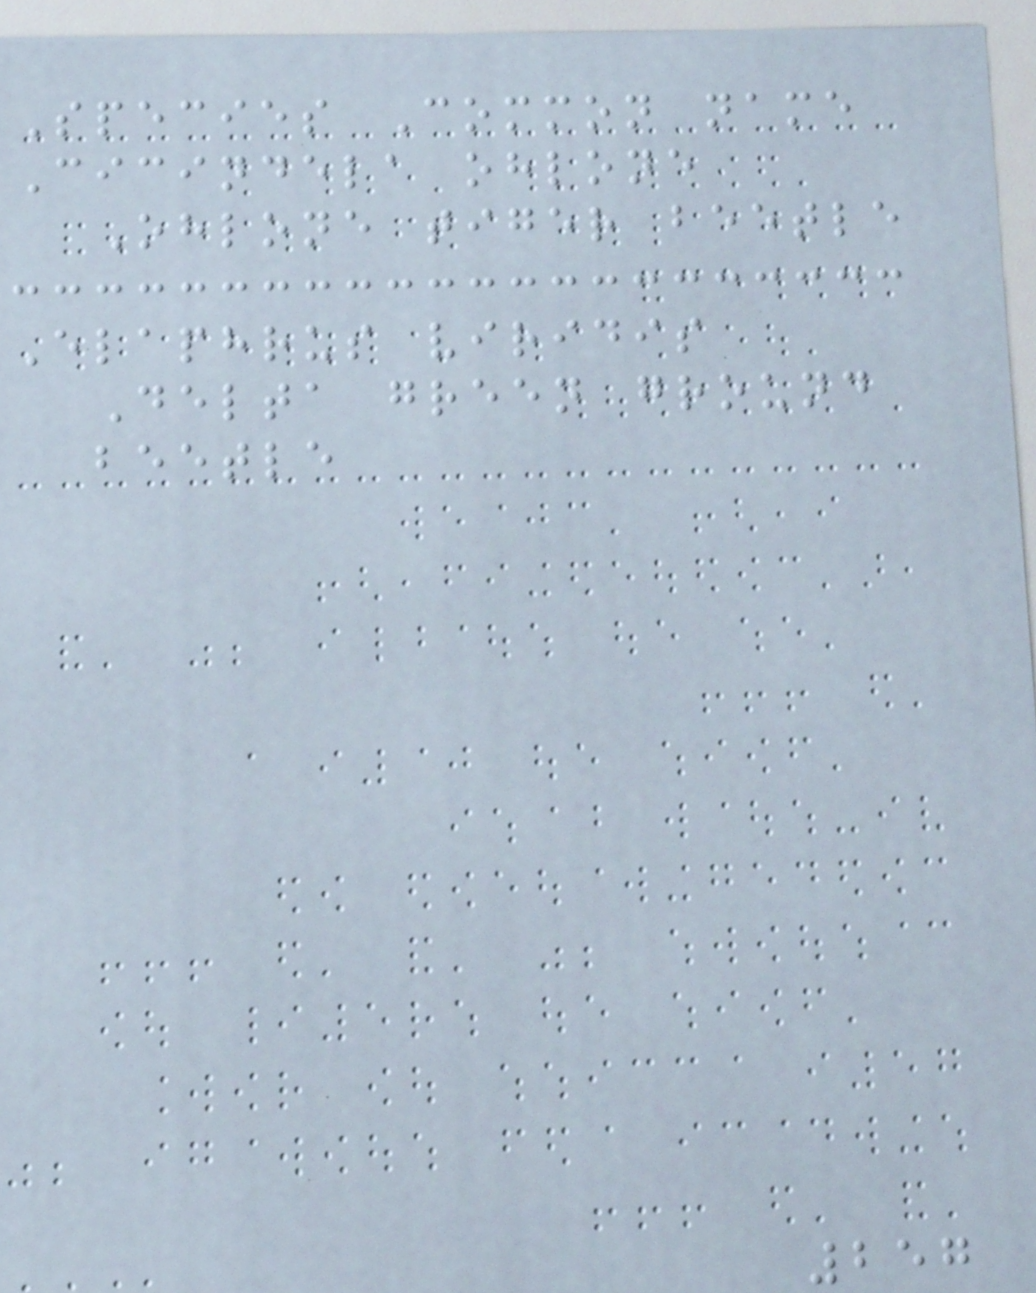Species Common name
Cicindela ohlone
Ohlone tiger beetle
Elaphrus viridis
Delta green ground
beetle
257
